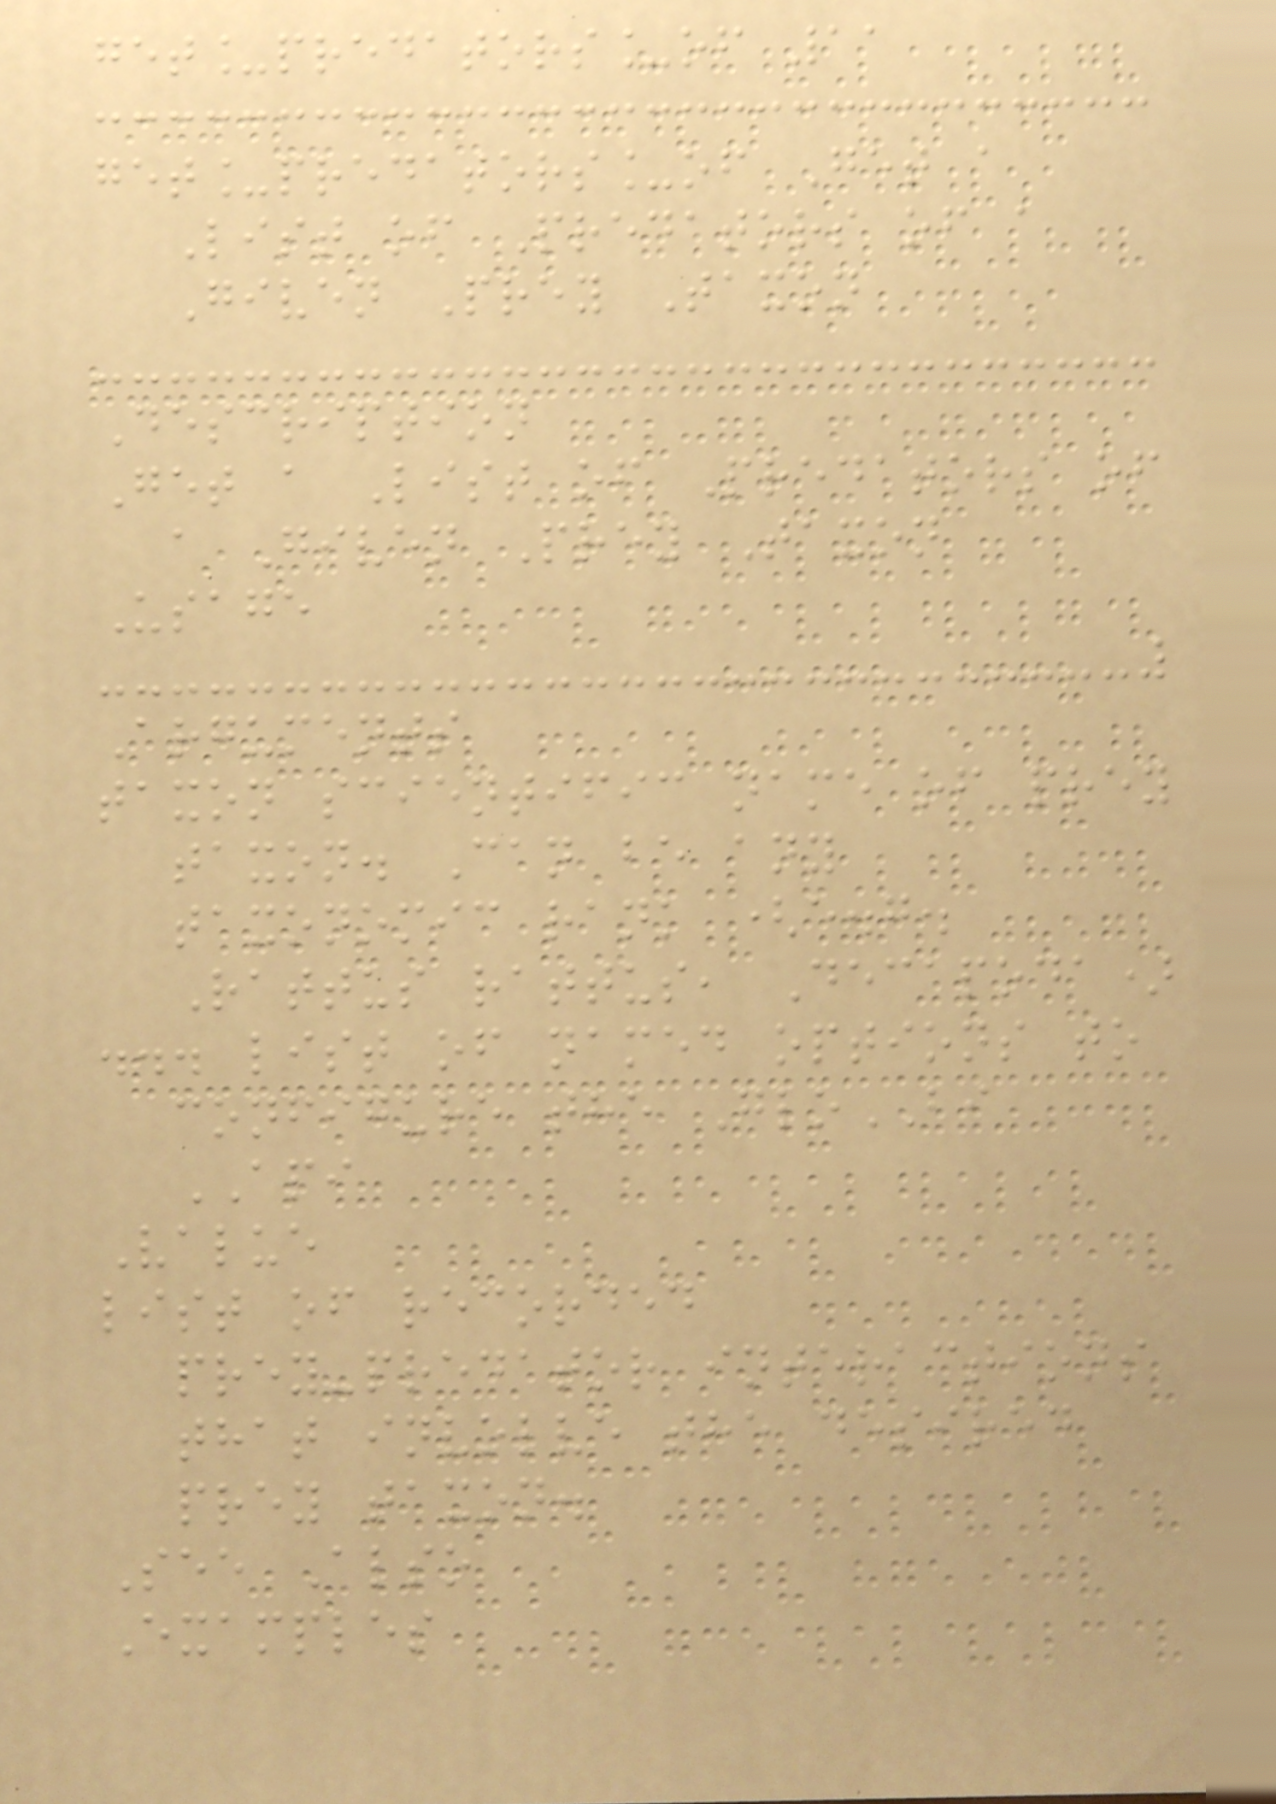get_predators_of 11
get_predators_of Get a
List of Predators of a
Given Prey Taxon
Description
Get a List of Predators of
a Given Prey Taxon
Usage
Arguments
taxon scientific name of prey
taxon. Can be any
taxonomic rank (e.g.
Rattus rattus, Decapoda)
... list of named options to
configure the GloBI
API
Value
list of recorded
prey-predator interactions
that involve the desired
prey taxon.
See Also
Examples
